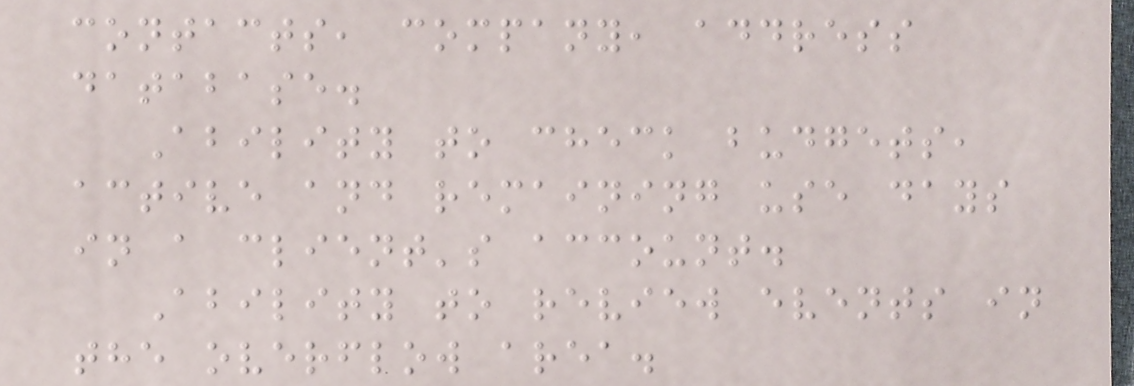contacts, company, address
database.
Ability to check budgets,
active and remaining use days
in a client's account.
Ability to review events in
the overflow area.
